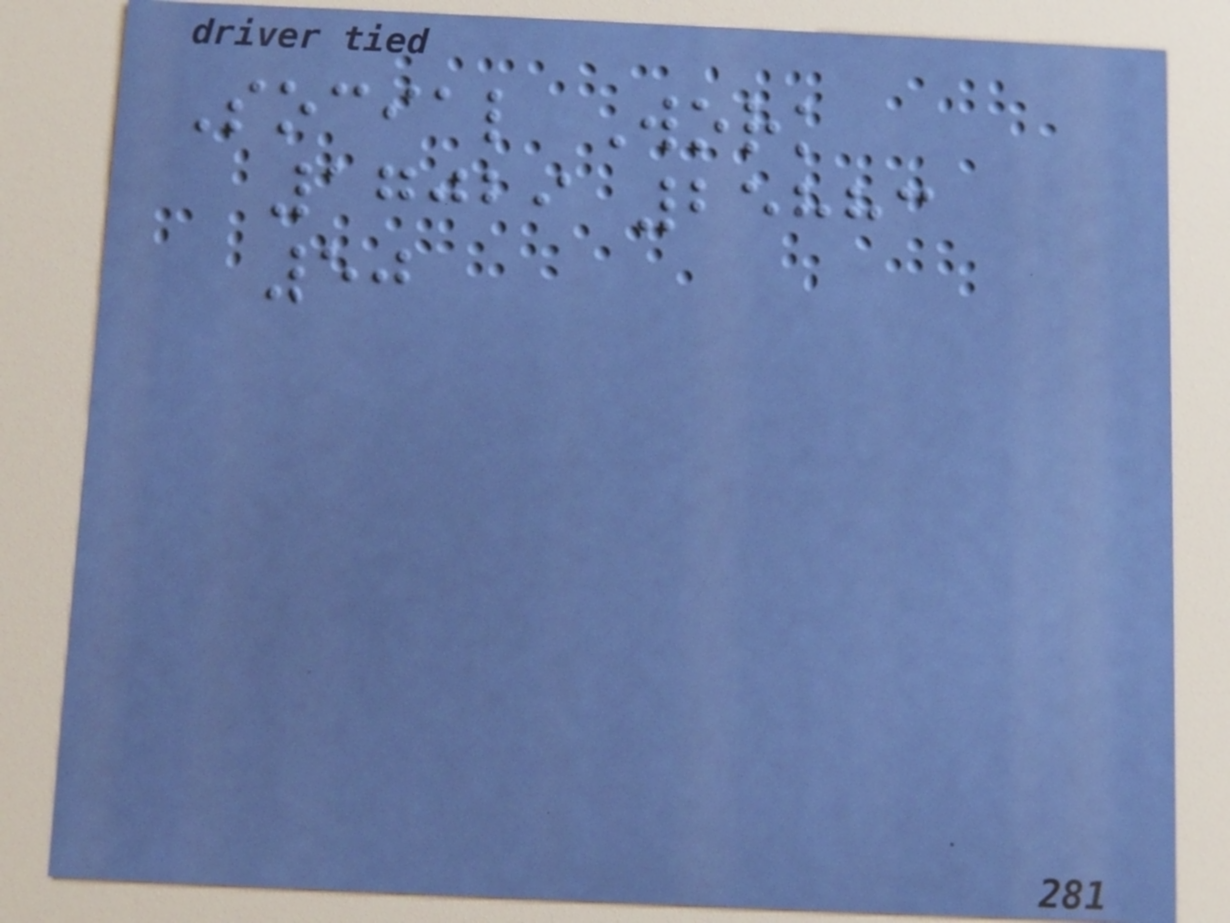Social Work
17029 25883
50
